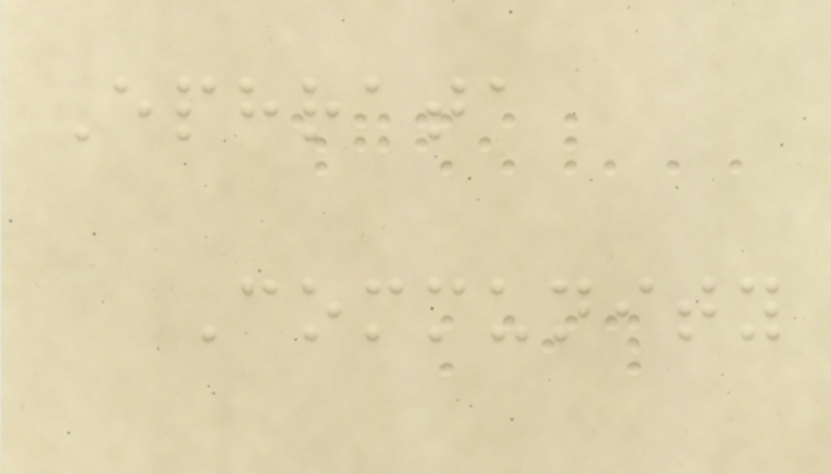Ephrata
Community
